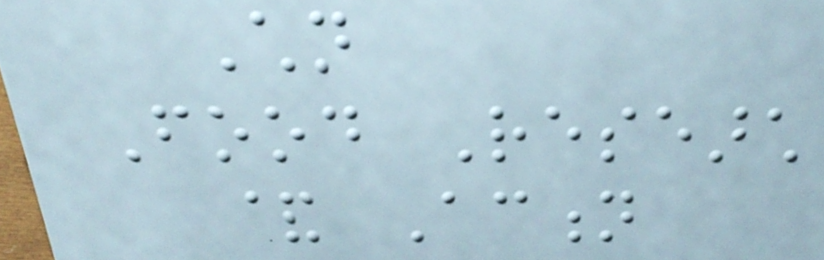Children
Food Research
& Action
